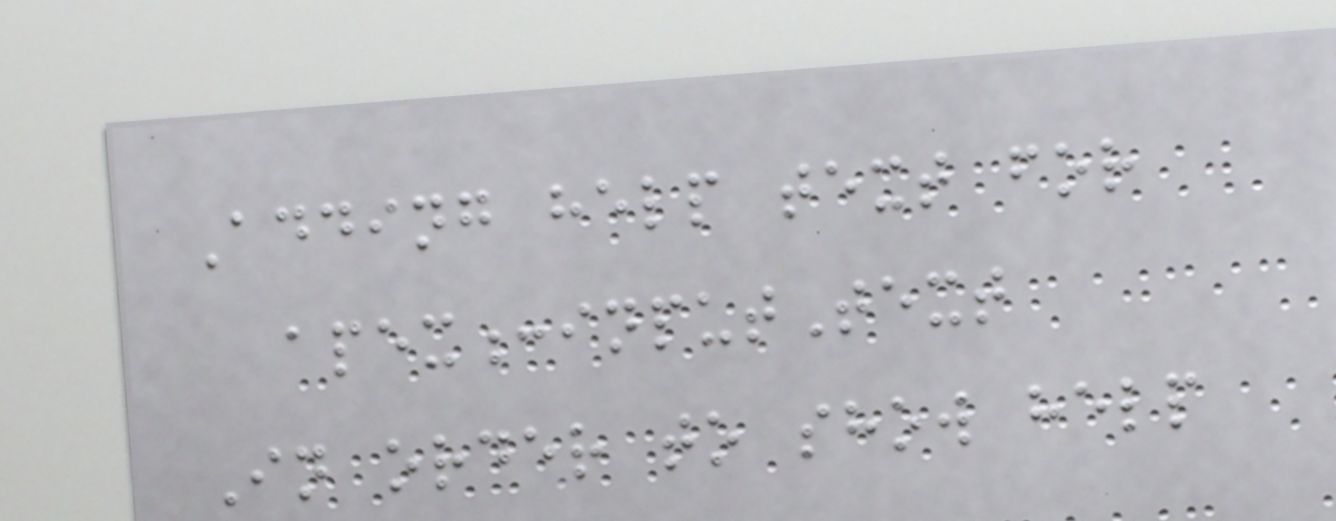Adding help text for
apex:inputText
In order to show help
